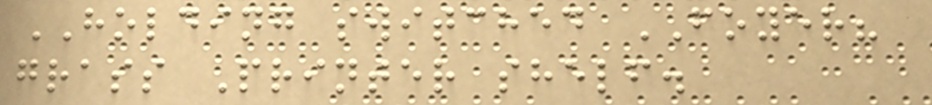HOLDING switched FOYER?
grass Printer shelf.
